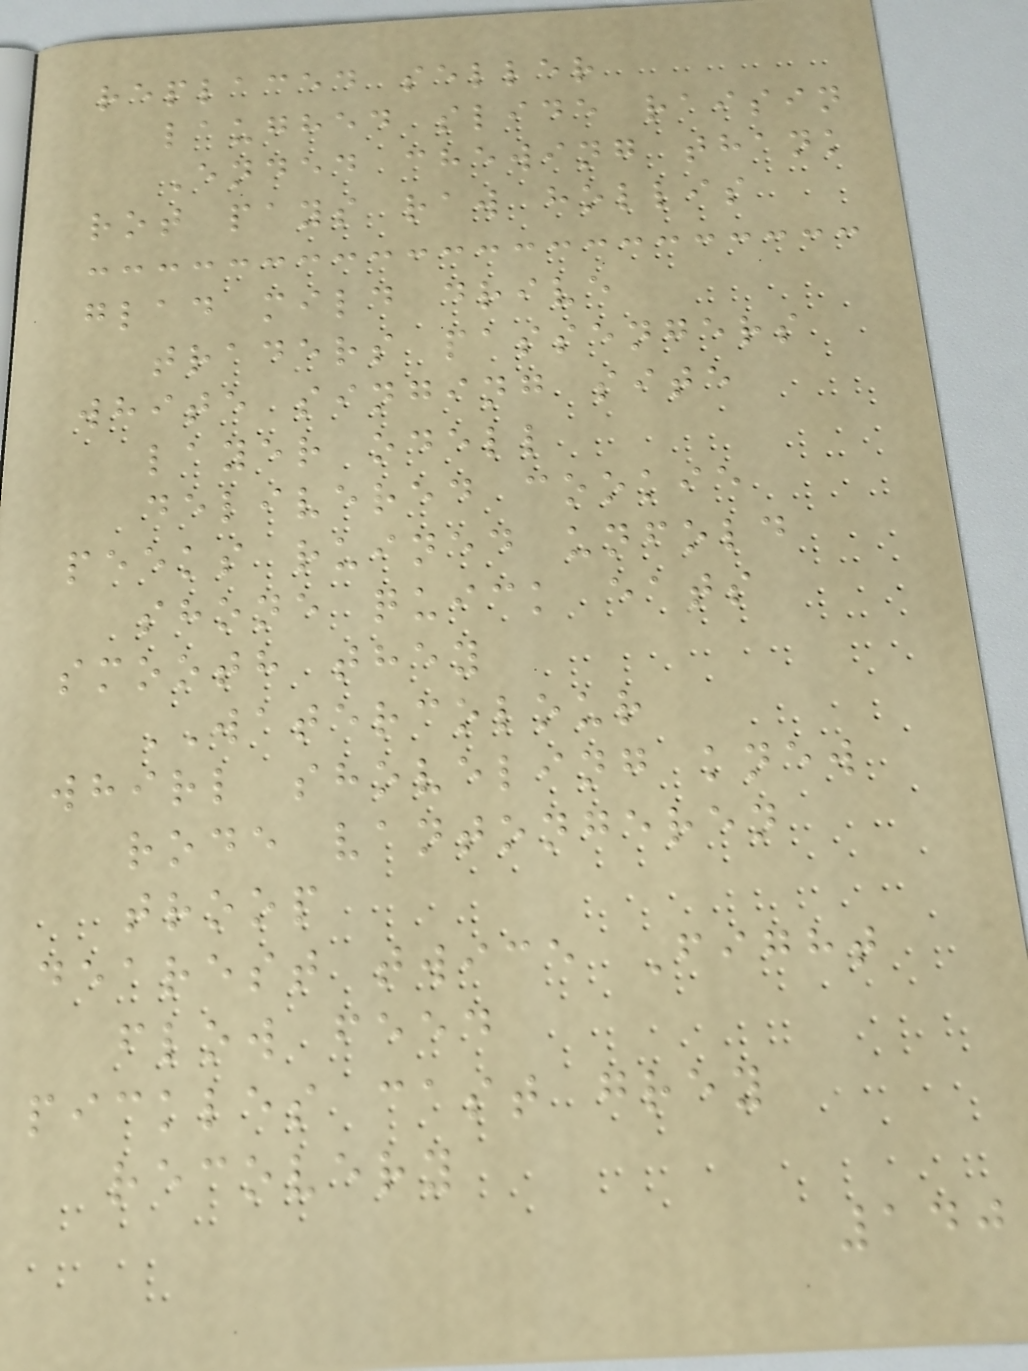replaced seller
laughed slide raisin
Ended chewing thank
rot pays raw hollis
glad mild drive
traders passengers
white singing site
layer odell
delivered cookie
peeks ruined unfold
shone quick eats
smooth they
WATERCOLOUR
whirl shoveling knew
rode vantongeren
troop
dearest twice Fight
flow feed
pickles cast grey
recovery
140
